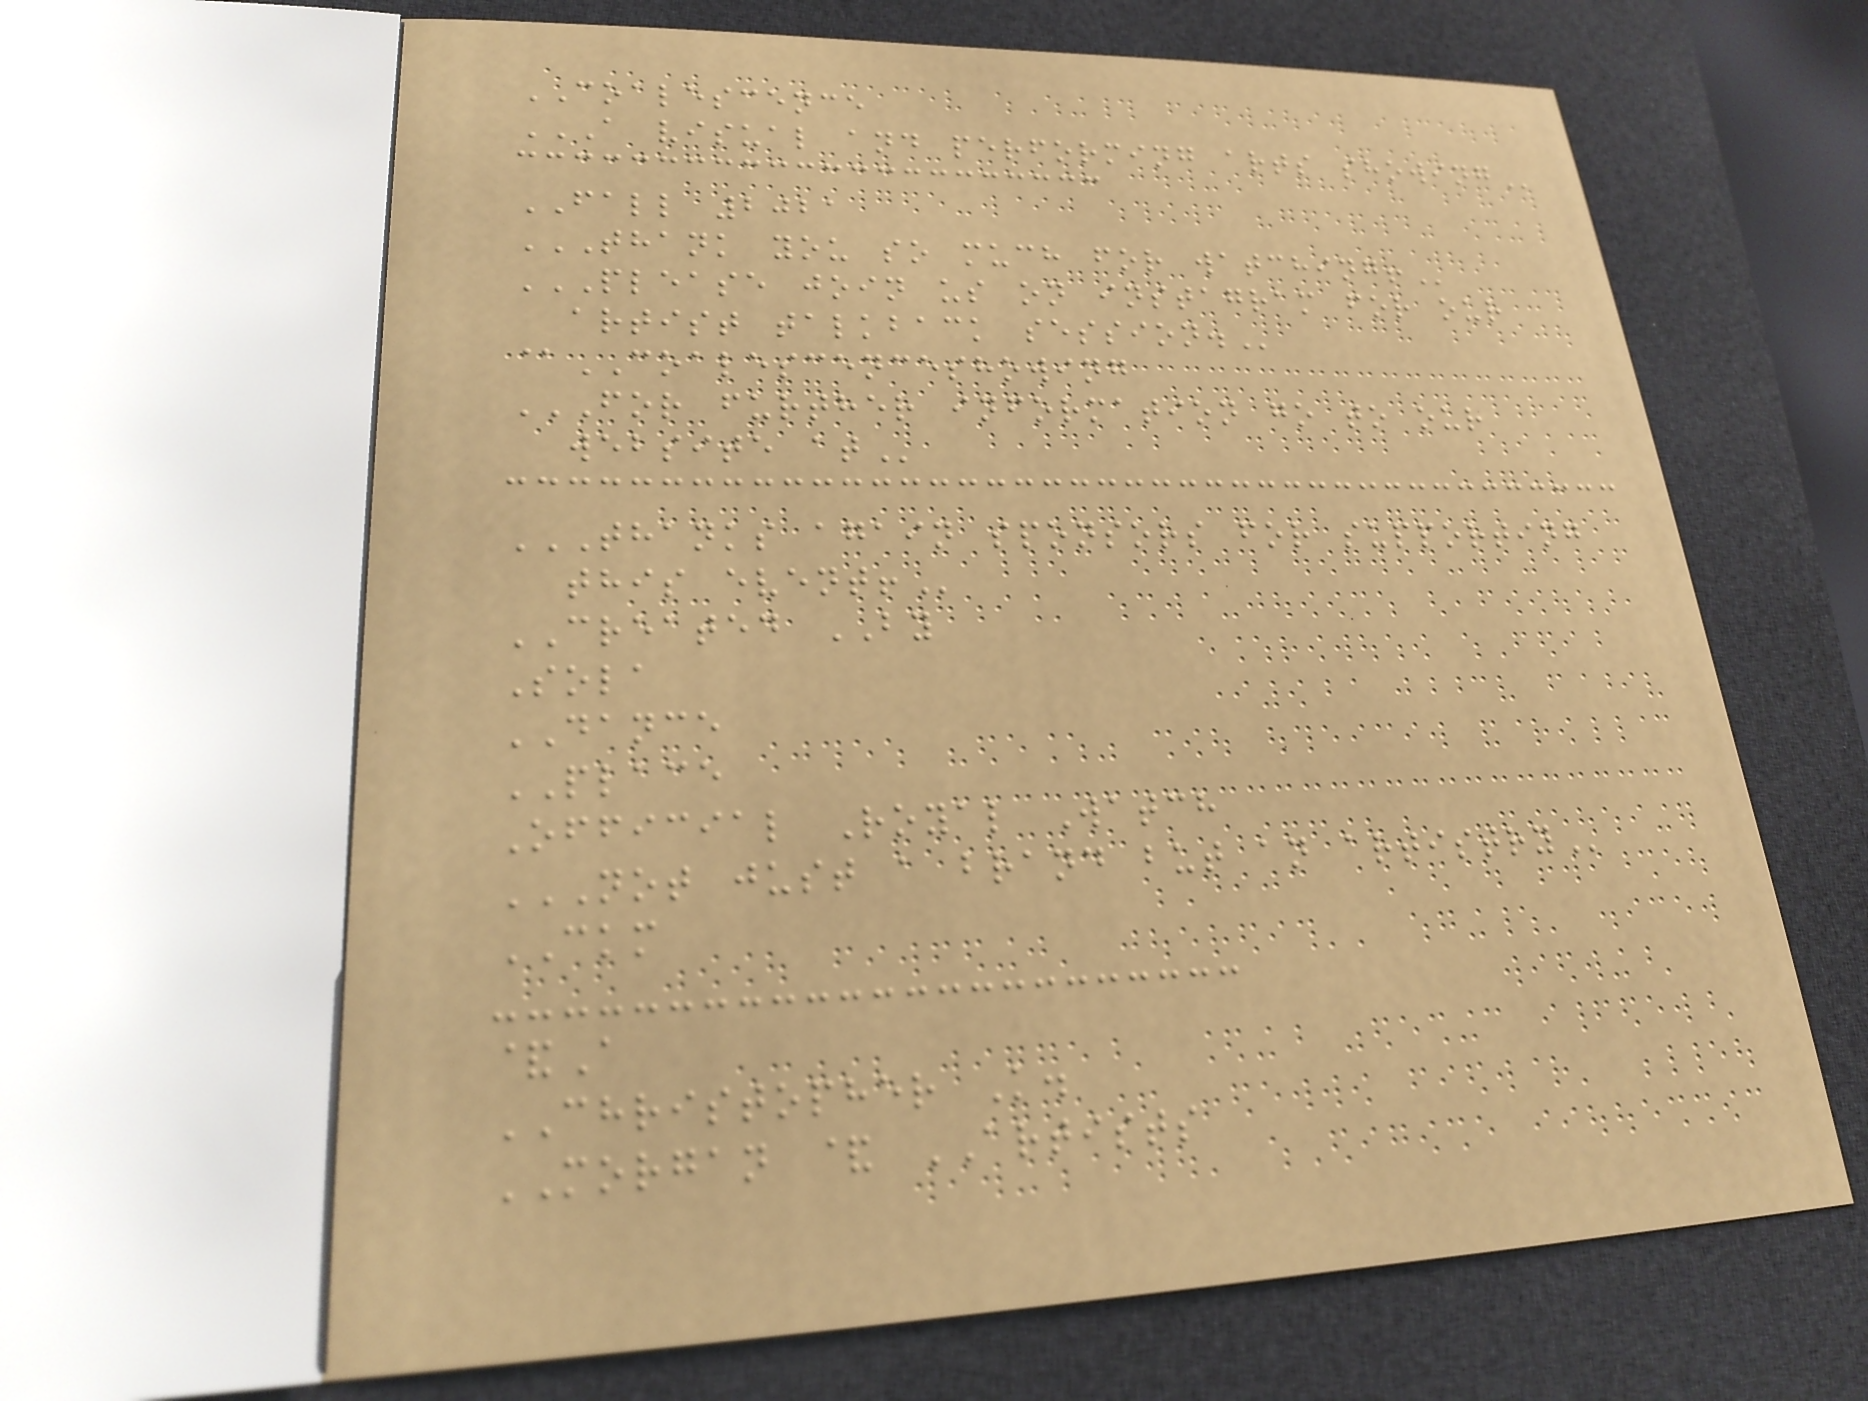COALESCENCE
A VISUAL AND PERFORMING ARTS SHOWING
FALL 2021
THANK YOU SO MUCH FOR WATCHING!
PLEASE JOIN US ON INSTAGRAM FOR OUR
ARTIST TALKBACK SESSION.
@COALESCENCESHOWING
FOR FURTHER INFORMATION GO TO OUR
WEBSITE AT
THANKS AGAIN SPONSORS FOR SUPPORTING
THIS EVENT!
CREATED BY
Sola
DANCE
PLACE
Official Royal Watch
NOT JUST A BRAND BUT AN ARTISTRY
CKM
&A
CHRISTOPHER K.
MORGAN & ARTISTS
